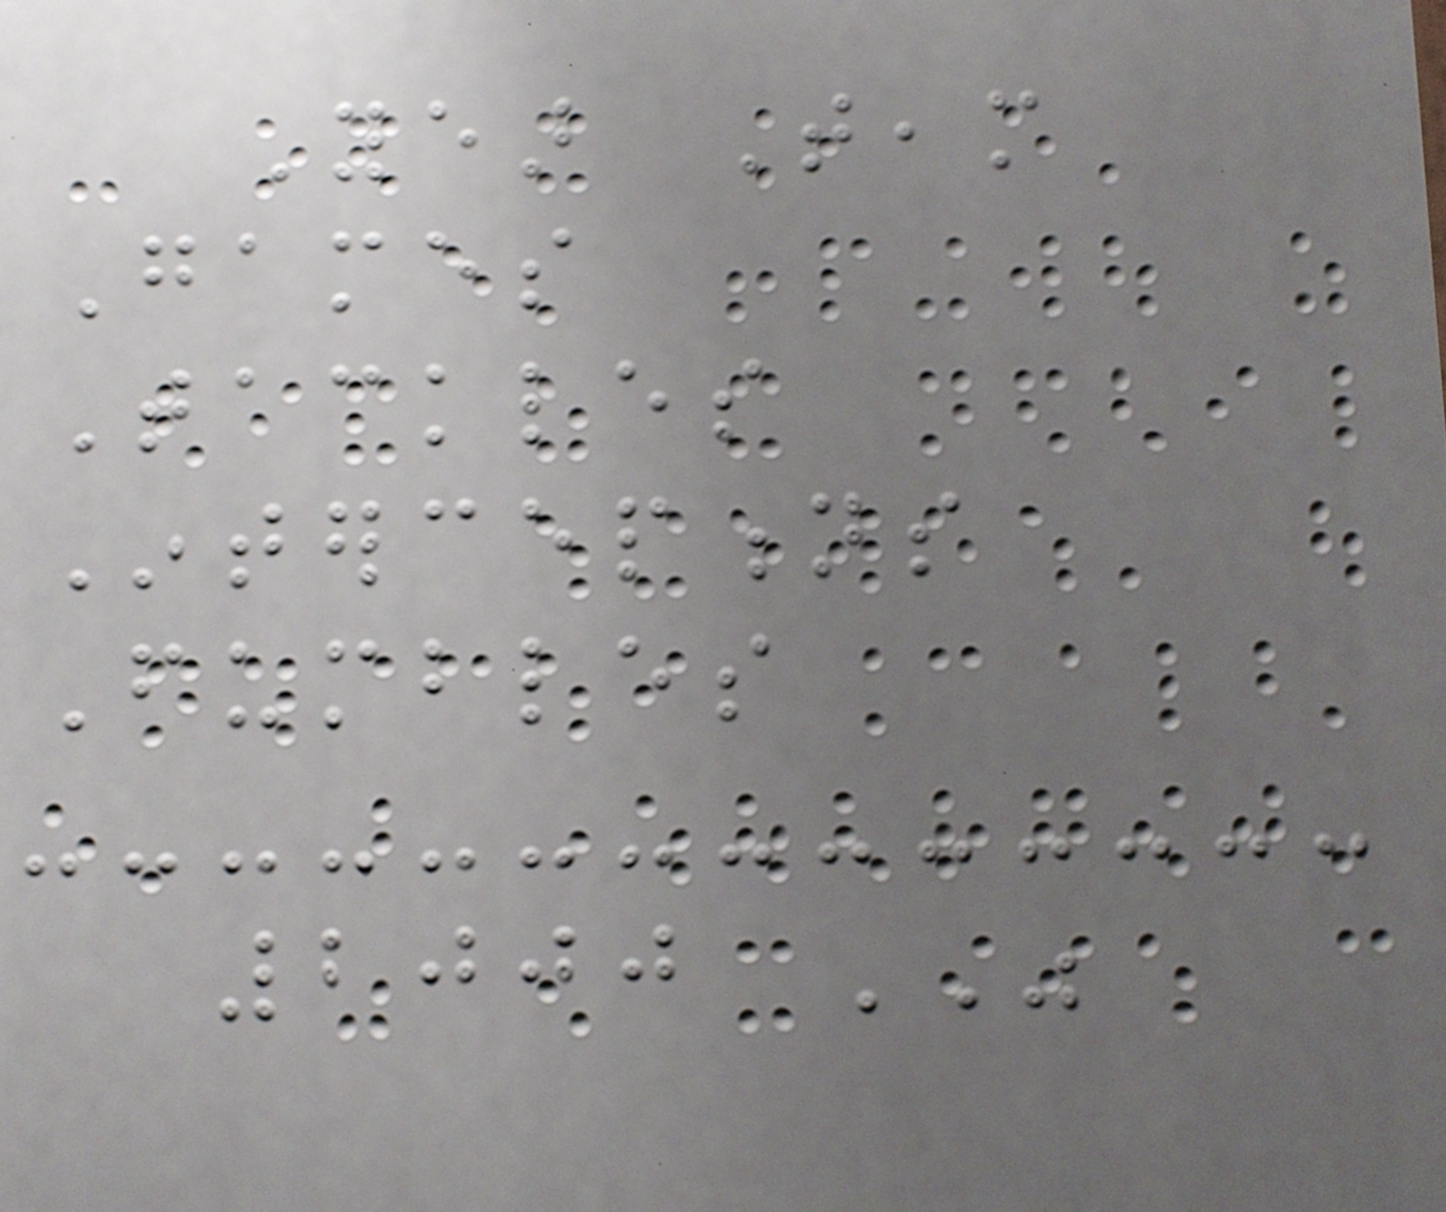Year Team
Games
Tackles
Interceptions
Fumbles
2000 WAS
